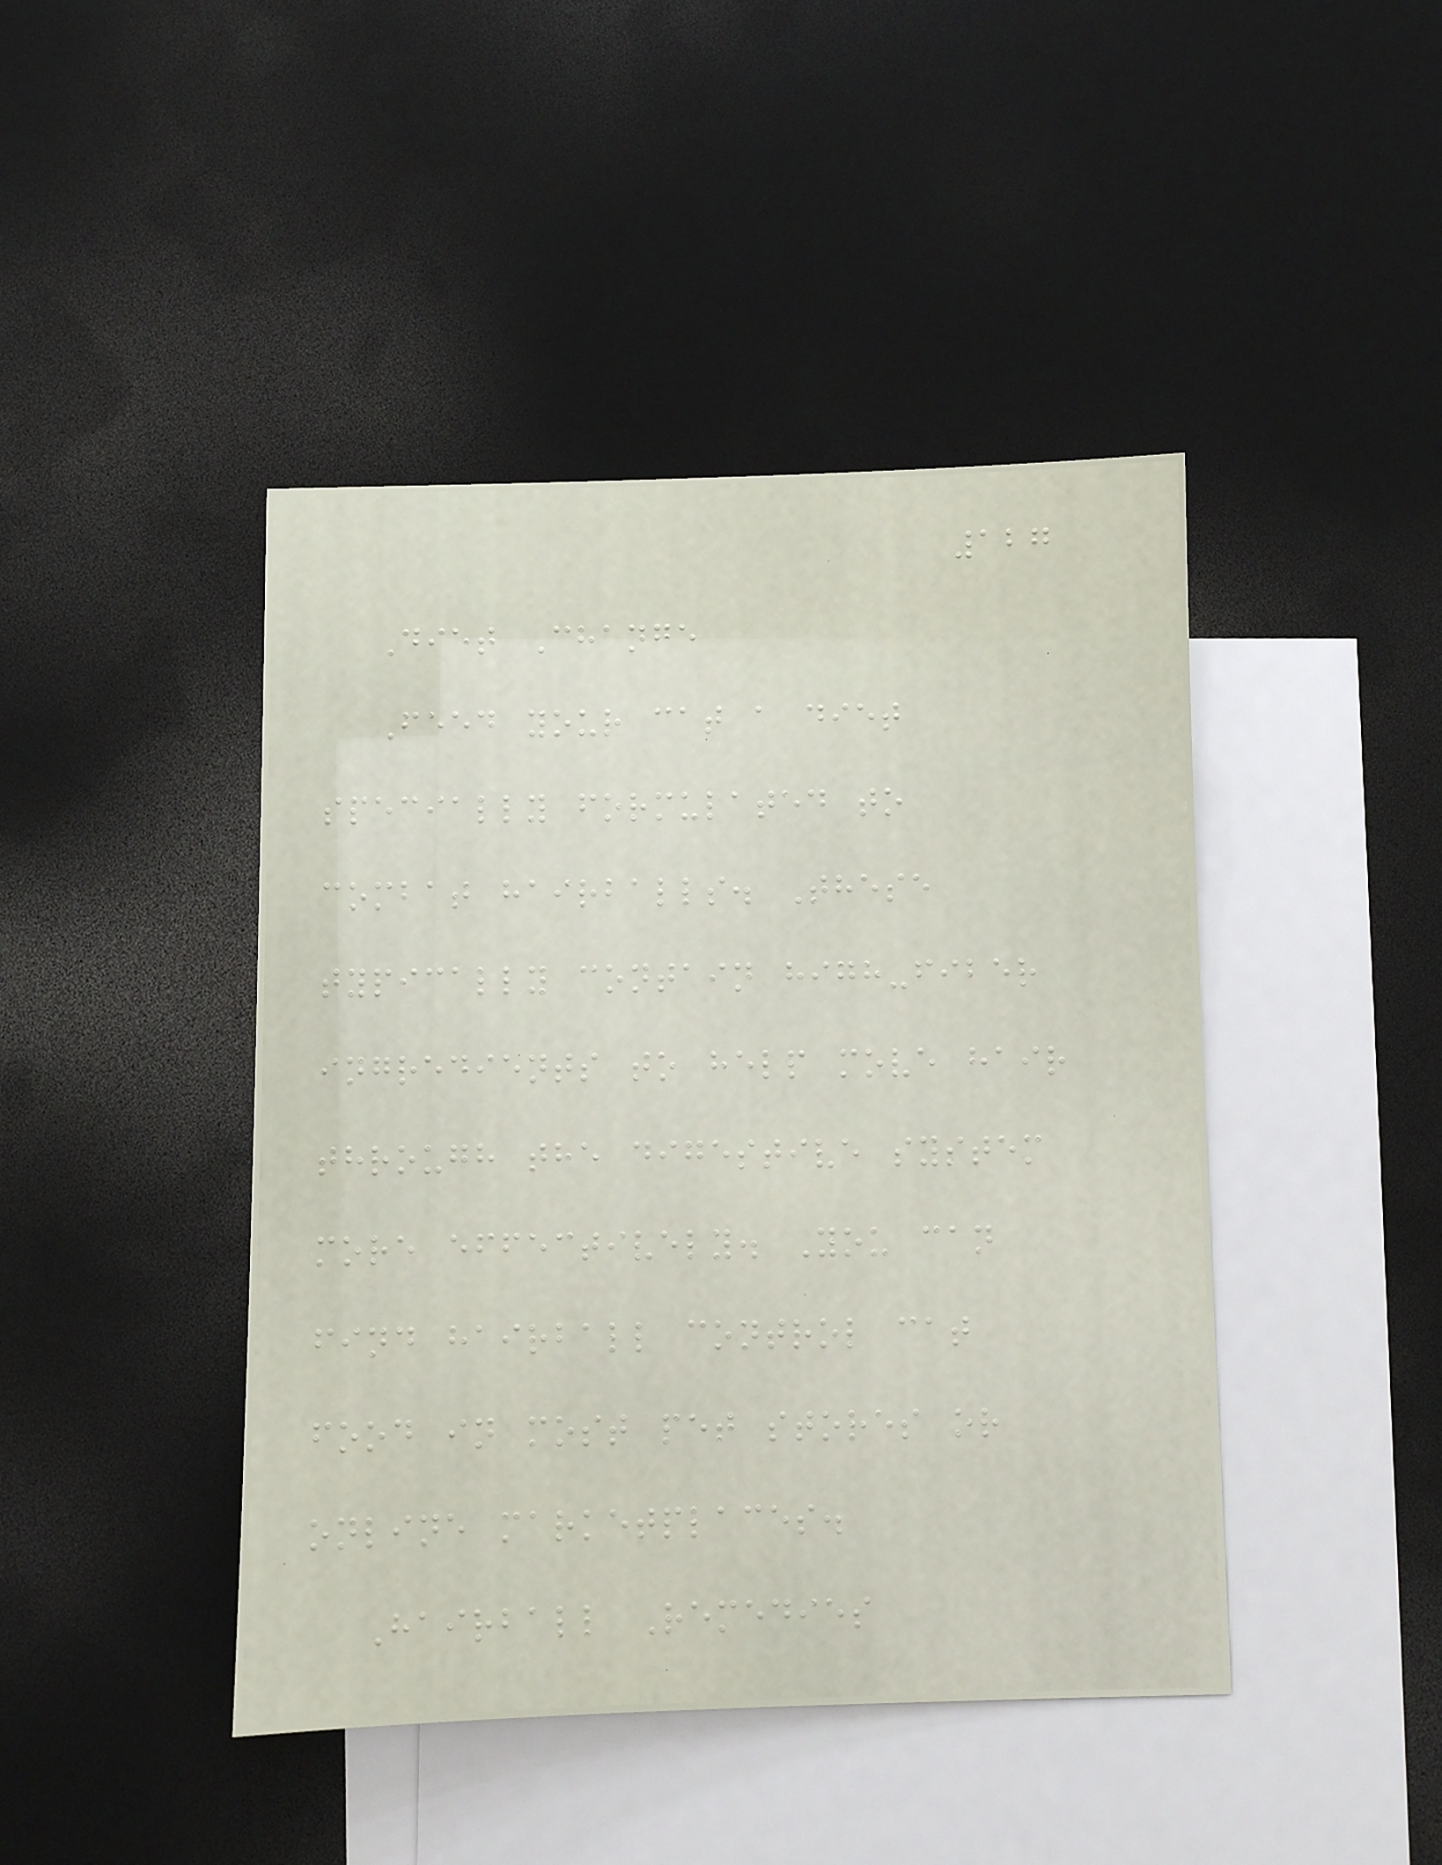127
Diet Change
Feed your cat a diet
specially formulated to
combat hairballs. These
typically contain high-fiber
ingredients to help move hair
through the digestive system
more effectively. You can
find hairball control cat
food in most pet stores or
online marketplaces.
Hairball Remedies
